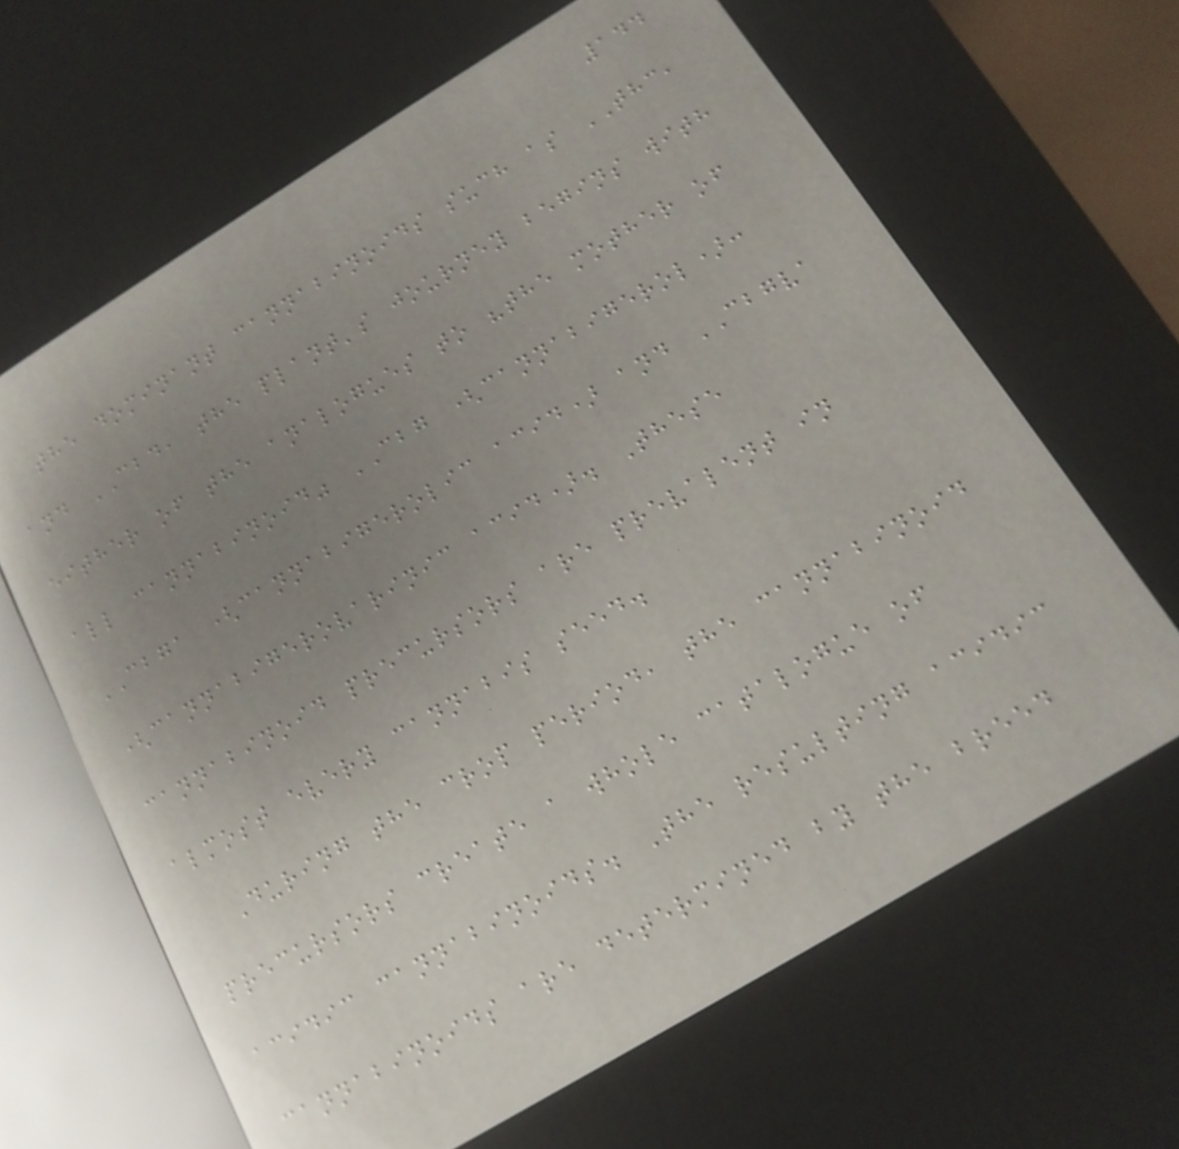144
the dominant cannabinoids such as THC,
and CBD, the plant's journey begins with
either of the analogues to "the mother of
all cannabinoid" CBG (cannabigerol):
CBGA (cannabigerolic acid) and CBGVA
(cannabigerovarinic acid). These
cannabinoid precursors are prevalent in
almost every cannabis seed.
During the crop period, the cannabinoid
precursors create a whole catalogue of
acidic cannabinoids. The resulting acidic
cannabinoids are determined by the breed
